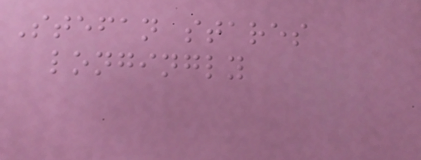Stefan stares
longingly
